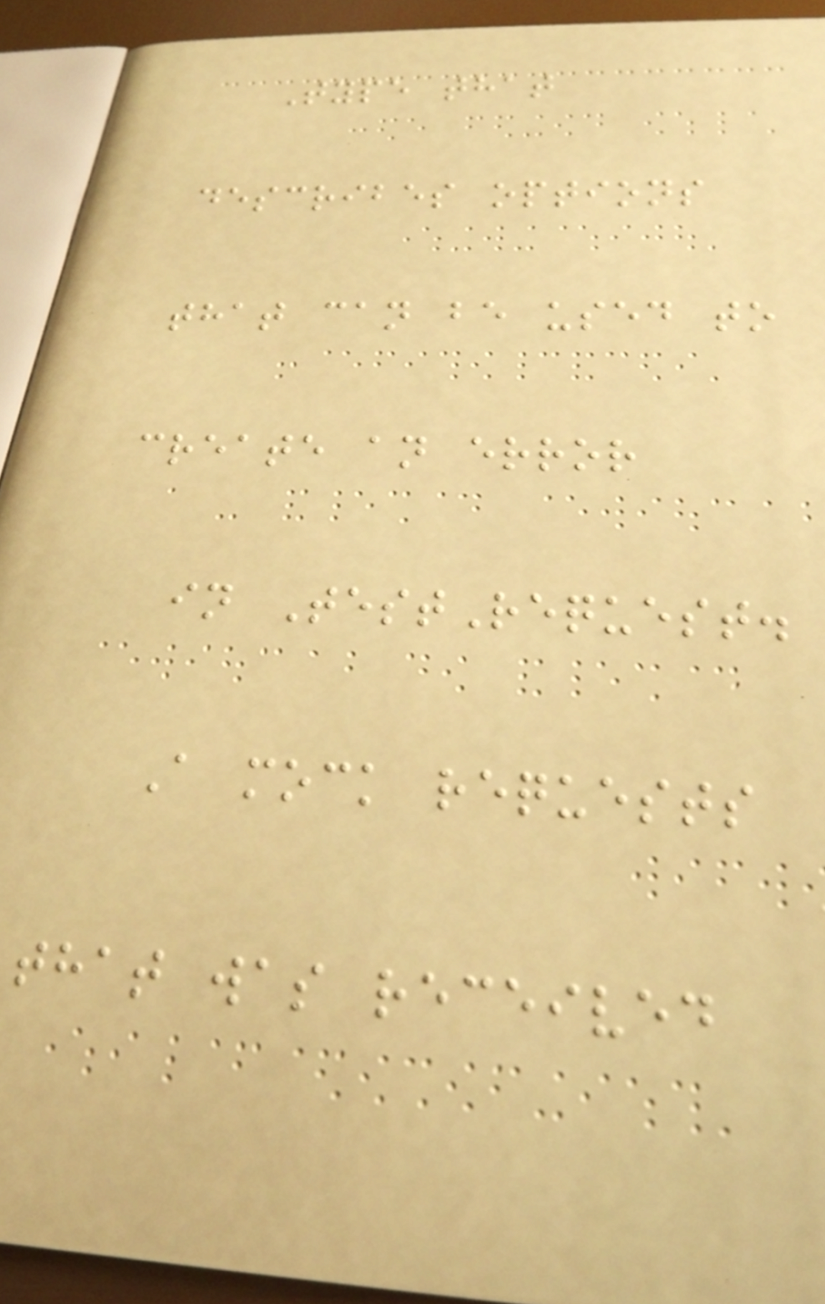Type that
describes options
that can be used to
create an error
in TestRequest.
A mock requests
that was received
